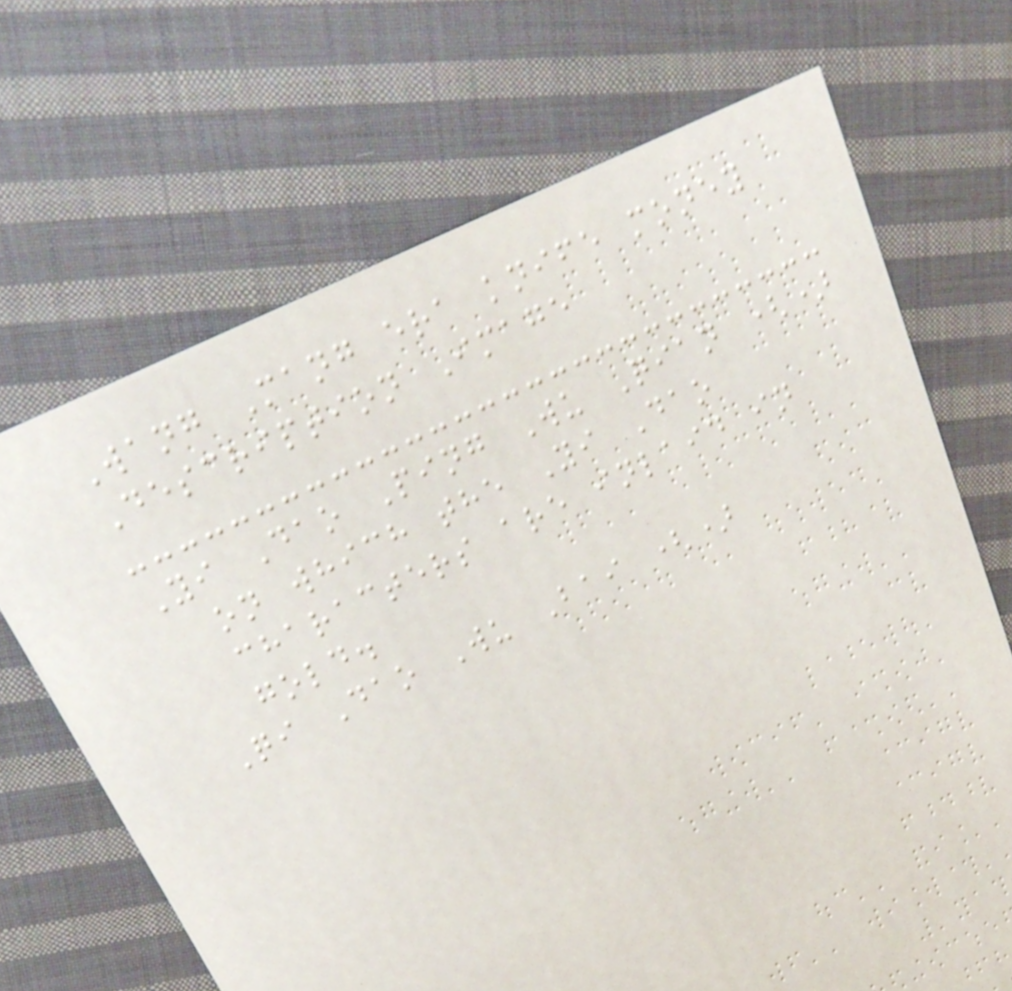Wang Mang era knife money
Description Image
Yi Dao Ping Wu Qian ()
on which the Yi Dao
characters are inlaid in
gold.
Qi Dao Wu Bai ()
